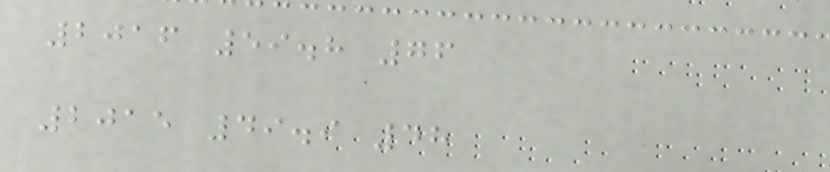2016 59.8 76
2015 49.9 48
